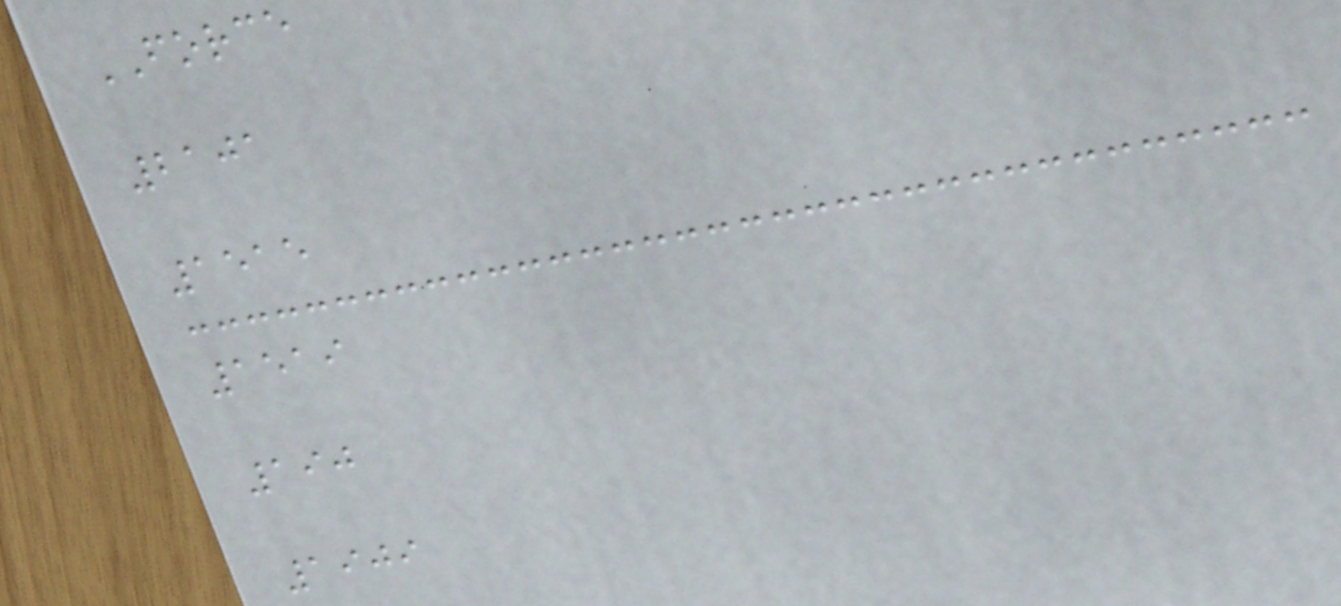FORCE
2101
1515
1519
190
1909
